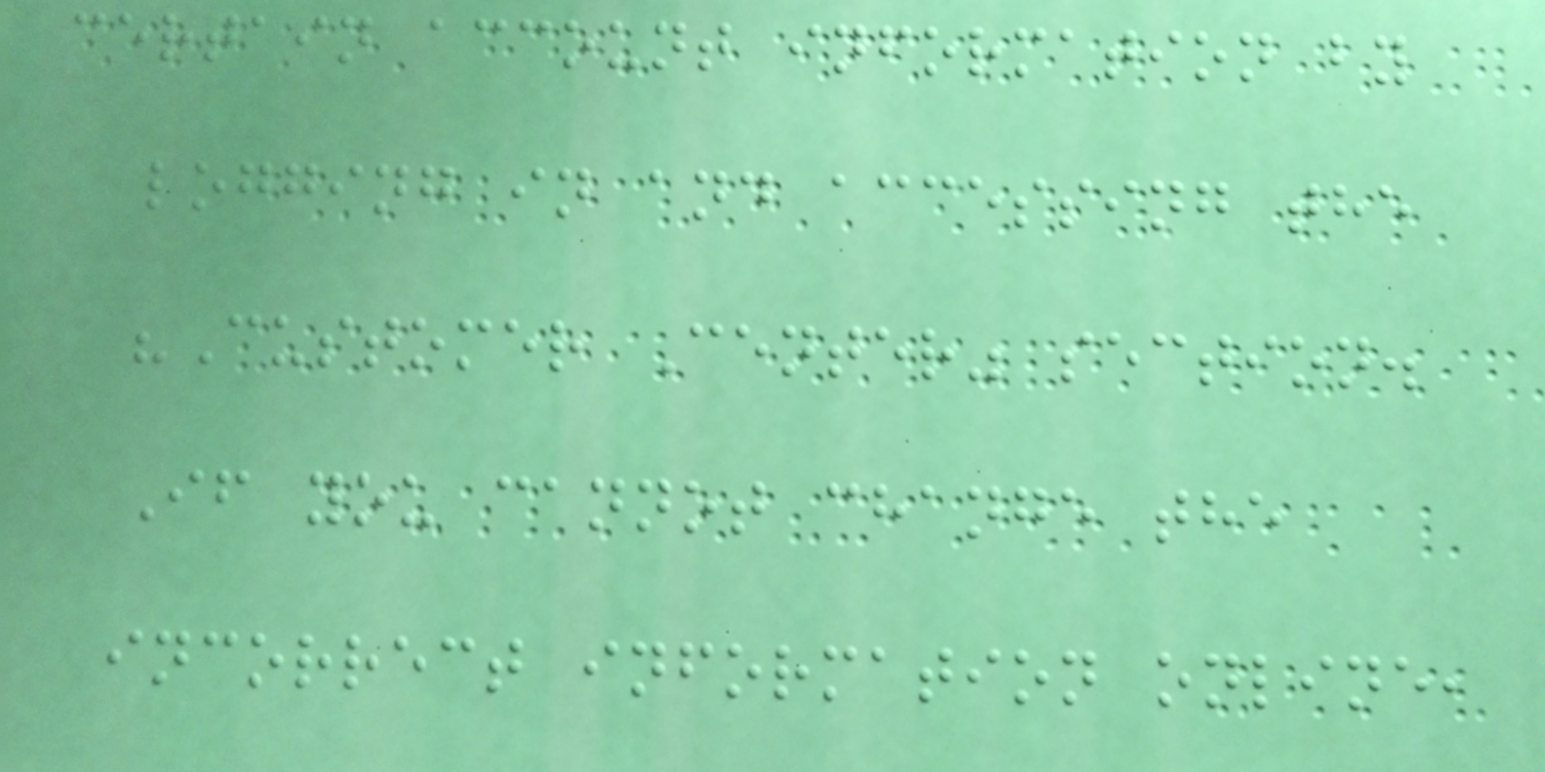certain account information by
logging in and accessing the
"Customer Center" section.
If you cannot change the
incorrect information online,
